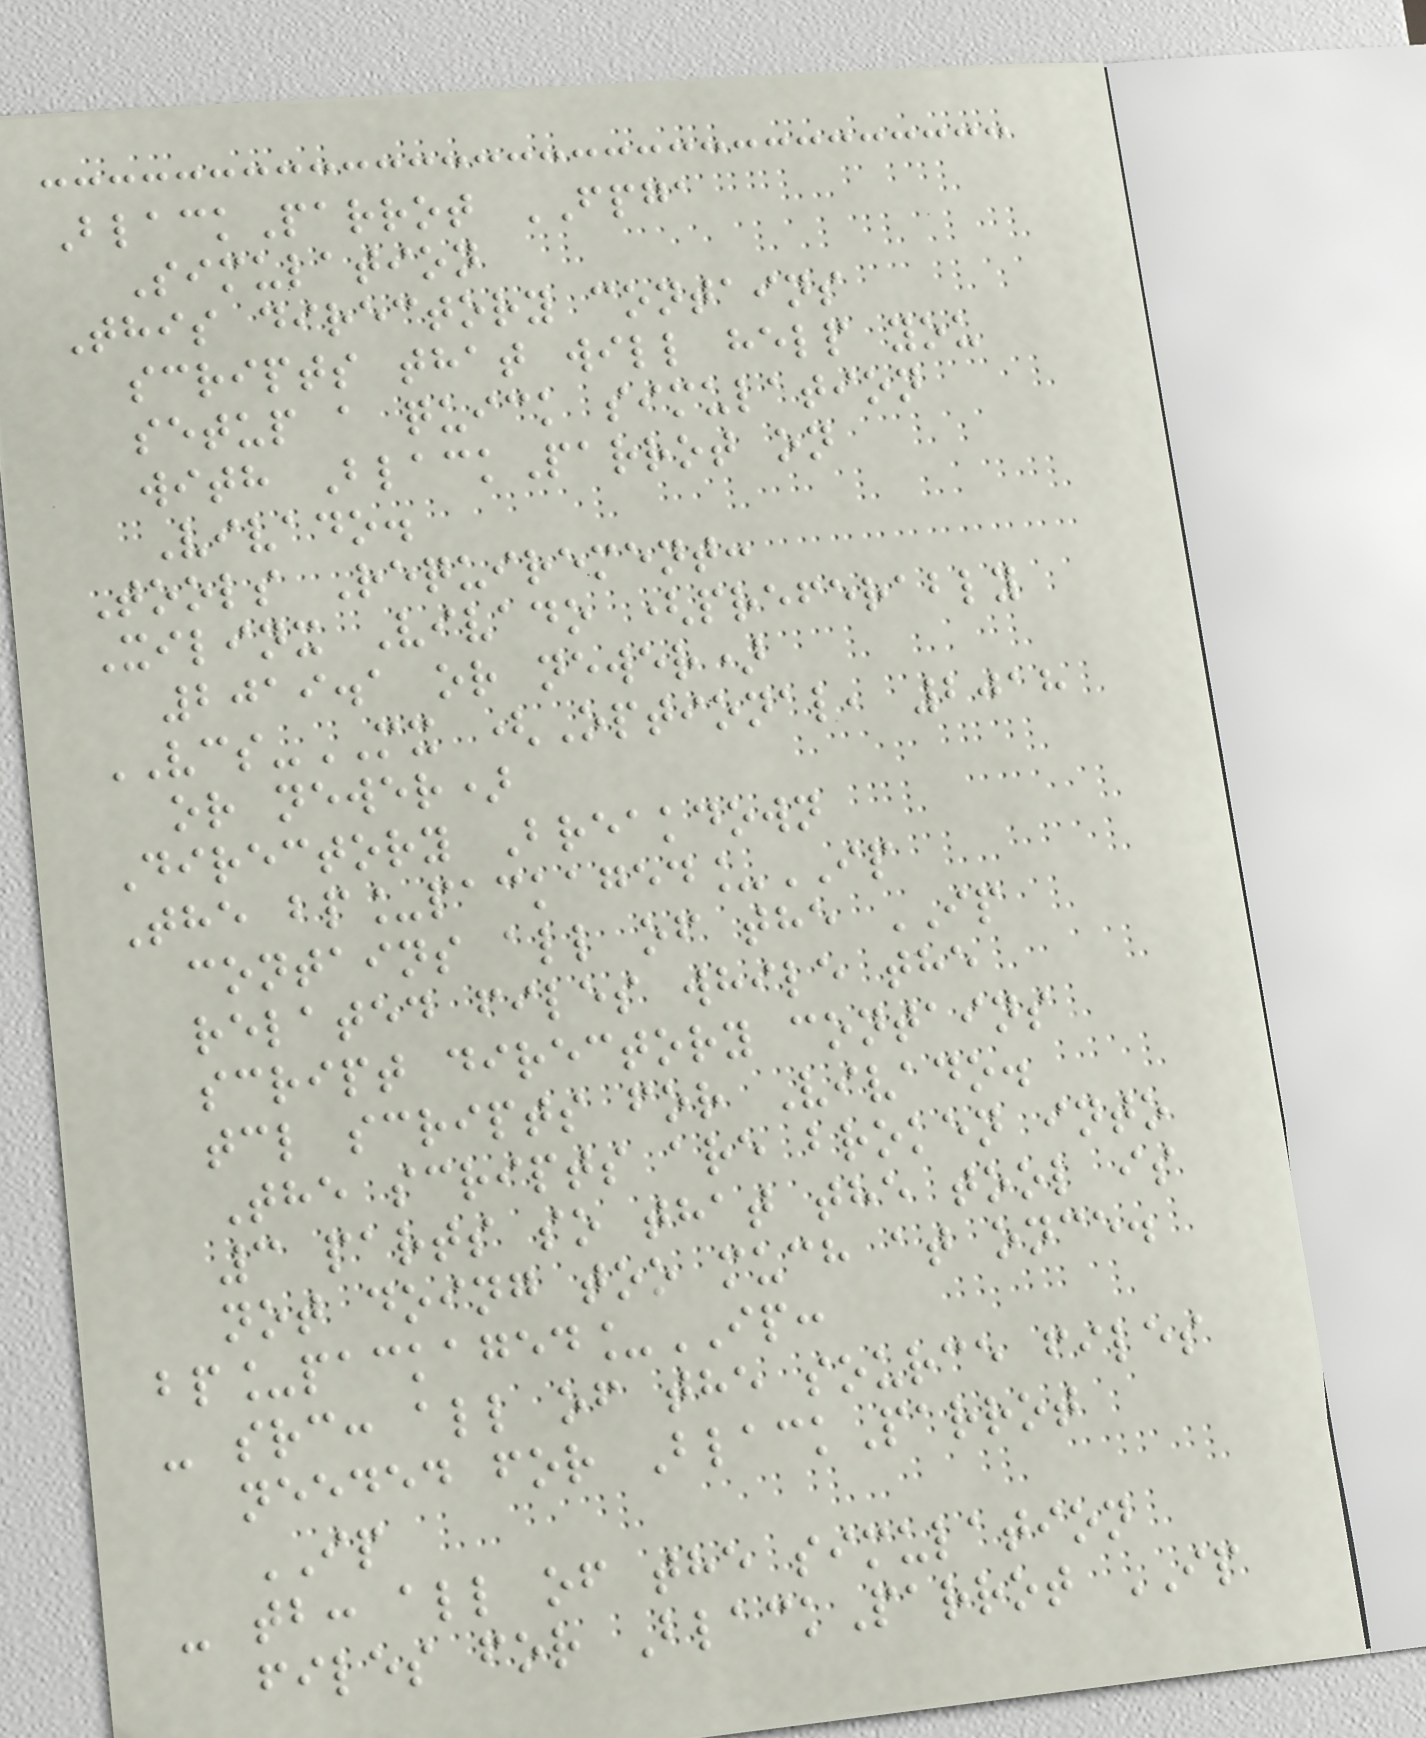BlackParrot FPGA
Simulation
This directory contains
scripts that will help you
setup a quick simulation
with BlackParrot on
Vivado.
Tools Requirement:
Xilinx Vivado (preferably
2019.1 or newer)
VCS-MX (Optional, 2018
or newer)
Directory Breakdown
The bp_packaged_IP
contains all of the IP
related files while the
script directory contains
tcl scripts for Vivado.
The scripts are broken into
3 parts so that the tool is
not doing too much at once.
bp_packaged_IP:
- src: all of the source files
needed for BlackParrot
IP
- tb: all of the simulation
files for BlackParrot IP
